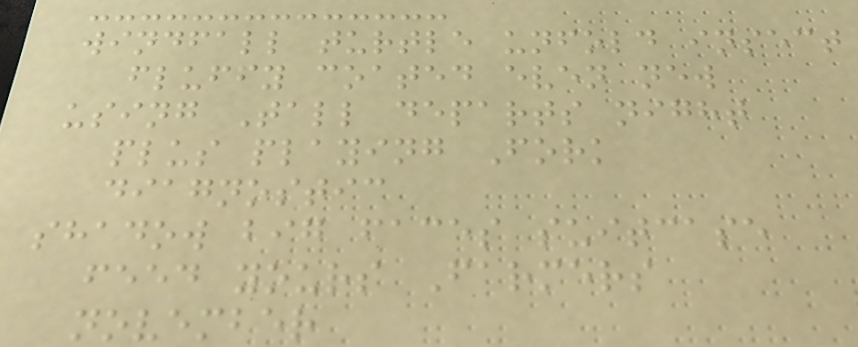windfall turtle unfold insect
fluffy coated even new
using Tall departs night
plus playing Fork
diagnostic
shadow big faces suitcase
feed yours Farmers
november
